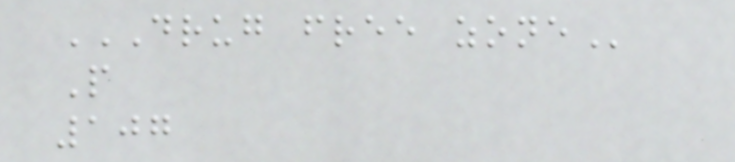DRUG FREE ZONE
P
107
